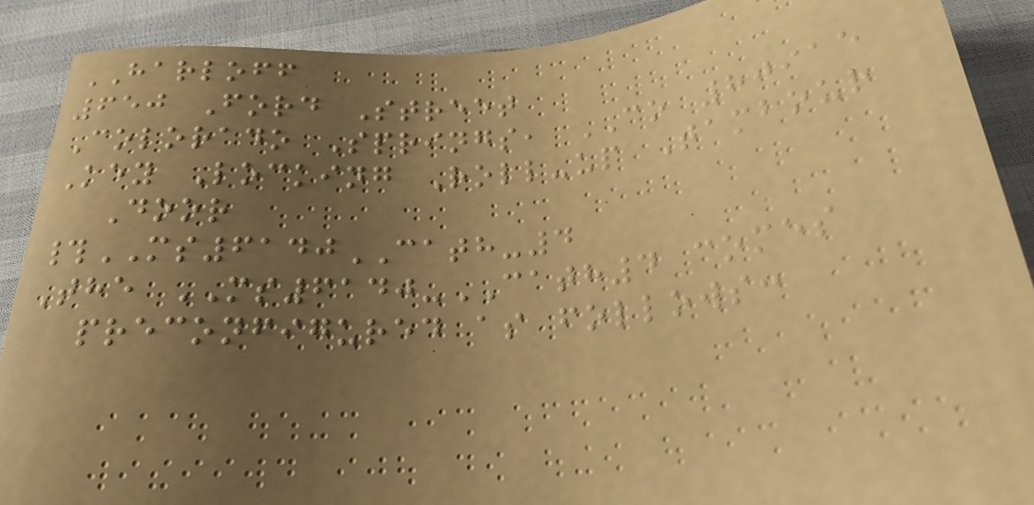HARLOFF
650 Ford Street
Colorado Springs, CO 80915
Key Locking Roll-up Tambour
Door
#MS6140CATH-4
The MS6140-CATH4 comes
preconfigured as follows:
